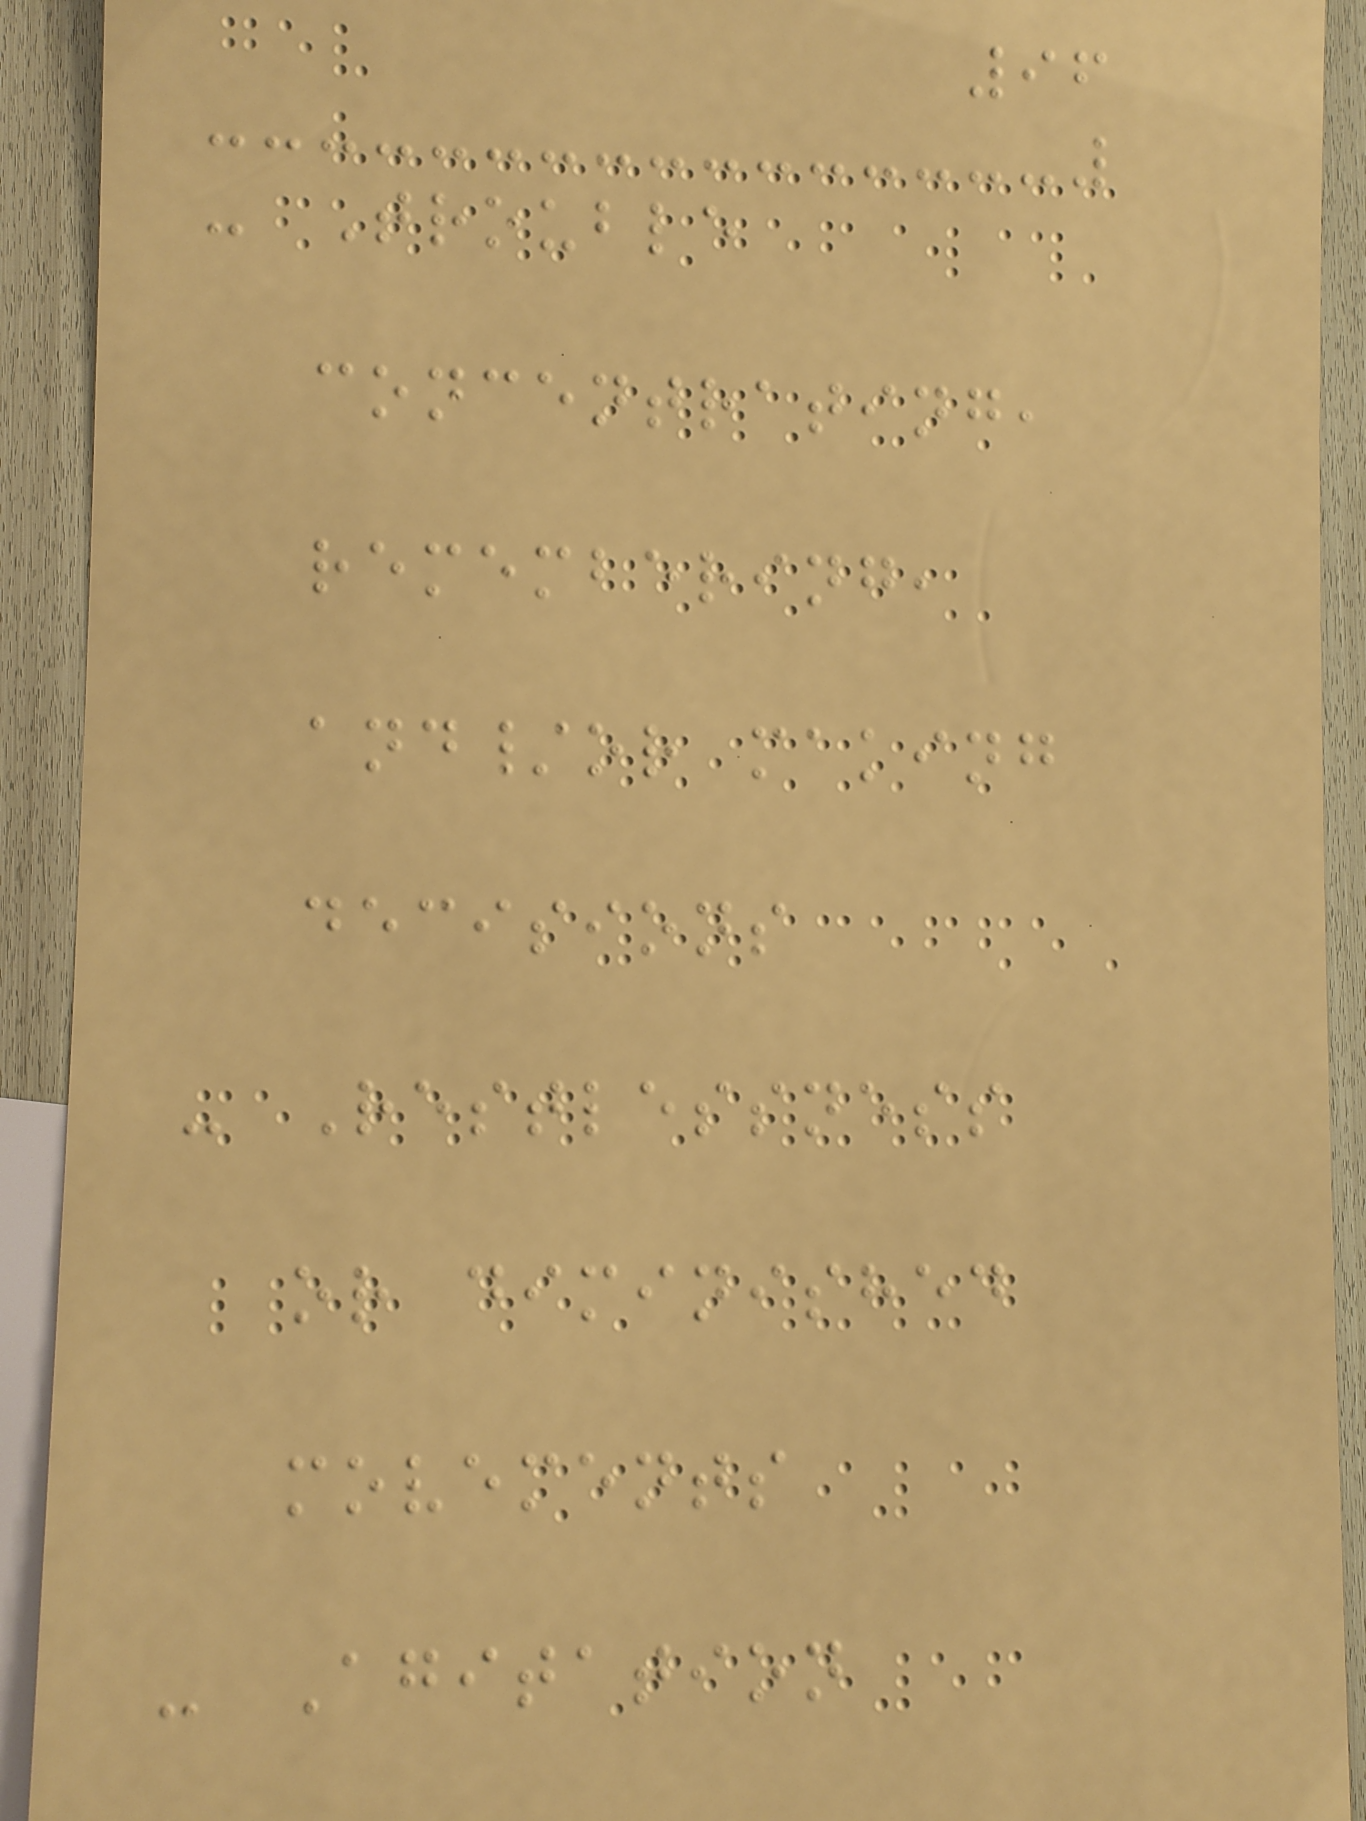96
- Trouble
concentrating,
remembering,
and/or making
decisions
- Restlessness
or diminished
movements
- Agitation
